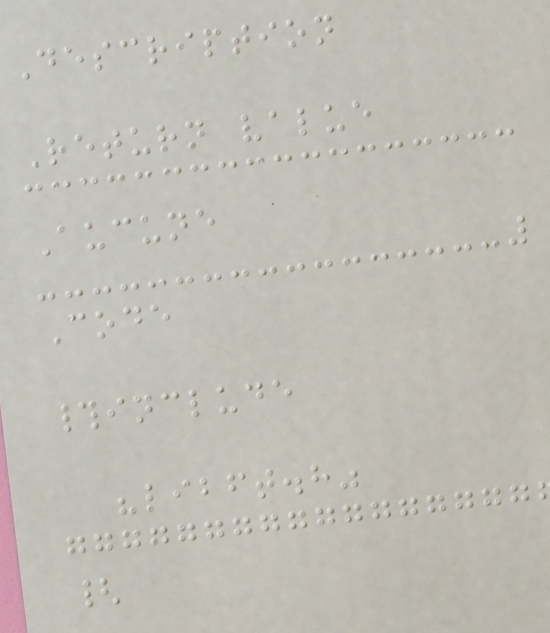Description
Return value
Aucune
Code
#include
"libft.h"
{
